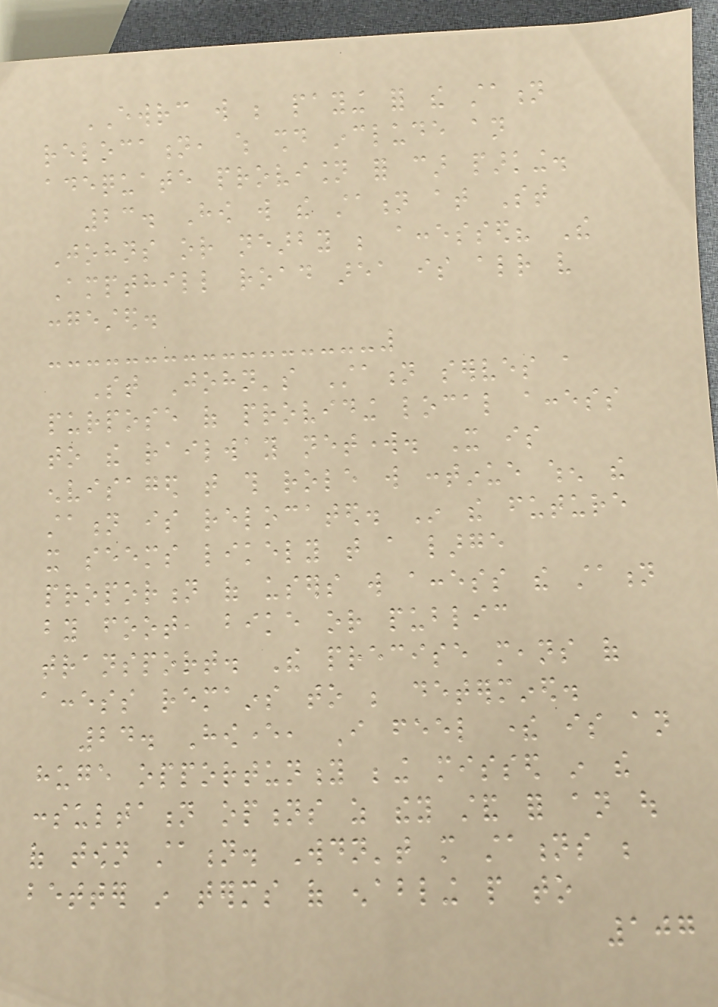EWRC will be paying for the station
relocation, which should include an
adequate provision for car parking.
23. How will the station at St
Johns or nearby be accessed? The
Ampthill road area is already very
congested.
St John's Station serves a
purpose of providing local access
to the railway network. It is
envisaged that this role will continue when the
station is relocated. In the future
it seems likely that a large
proportion of users will access the station
by foot, bike or public
transport. The precise means of
access remains to be determined.
24. However, I feel there is an
huge opportunity being missed in the
consultation options as they stand for an out
of town station. Wouldn't more stations be
better in terms of enabling people to
107
